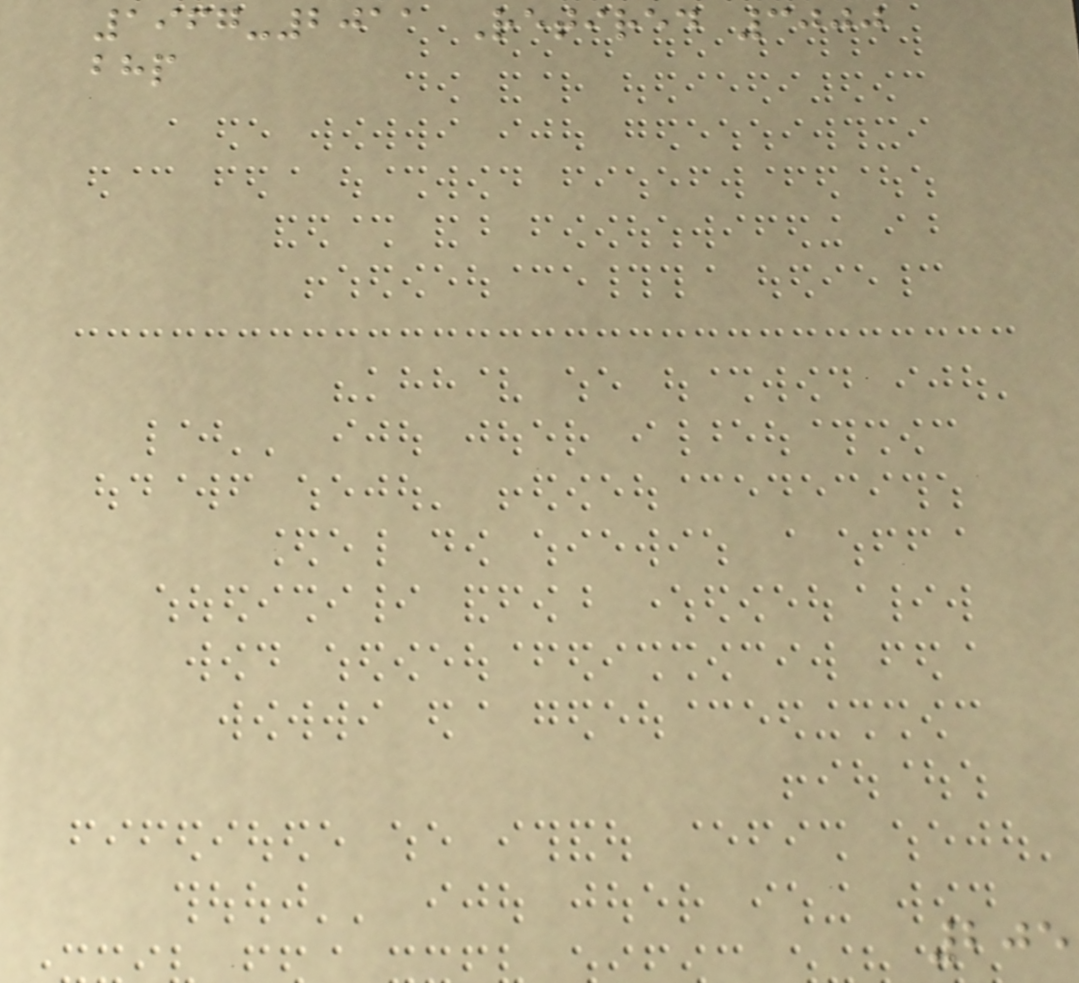1967-2011 Retired 3000
bhp
205
